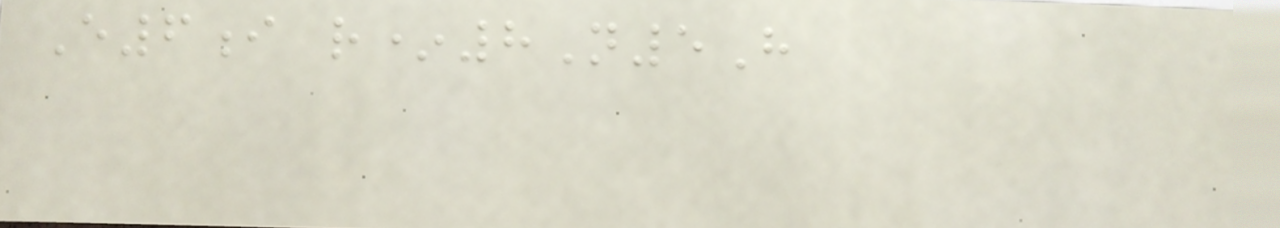E6i r*8N5H
